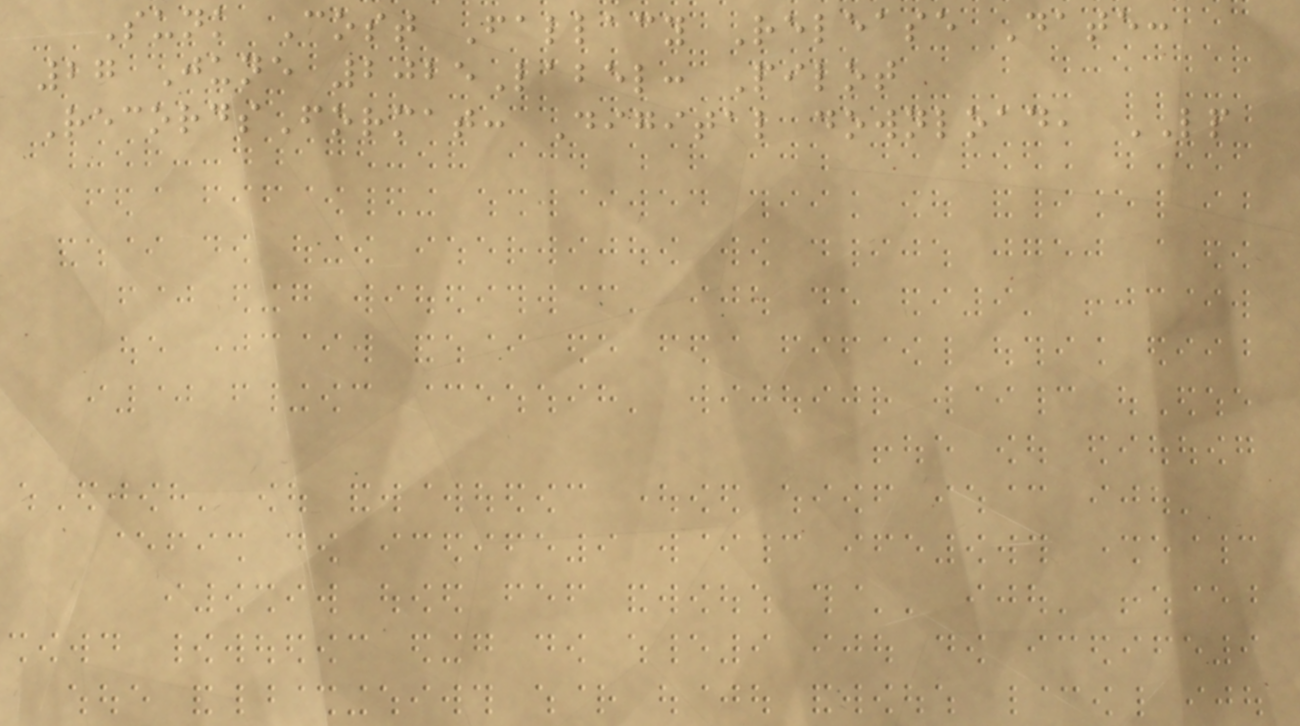Sunk Cost Fallacy Release Date:
27 June 2025Label: Pilot
RecordsFormat: Digital download, LP
